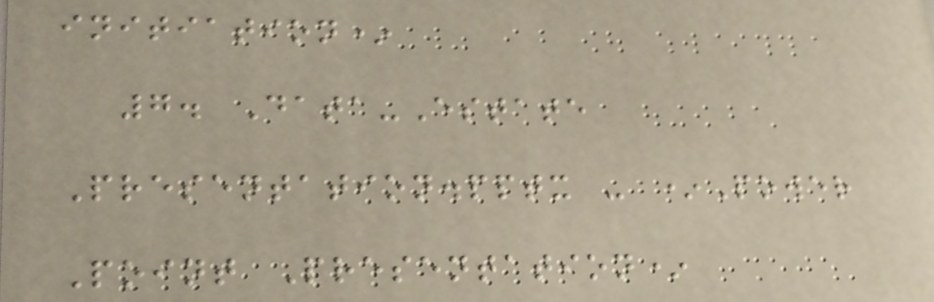initiation*
7. Data-Estate
Presentation.pptx - *Power
Point Presentation*
